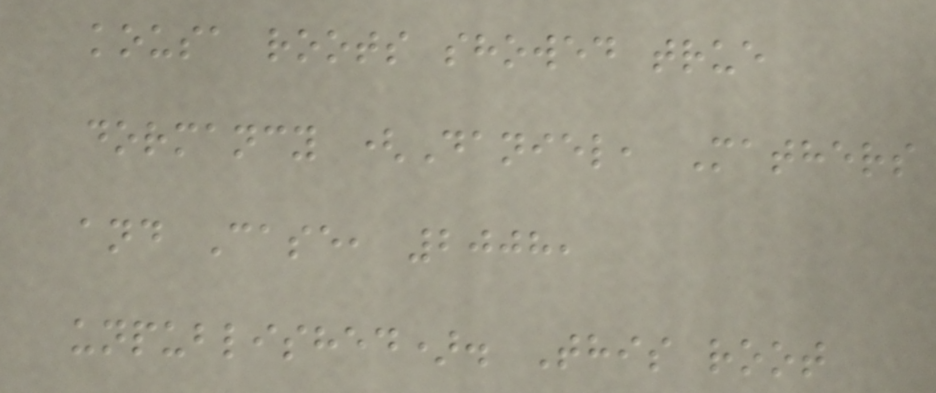kousa roots showed true
dormancy (Daniel, Mathers
and Case, 2008,
unpublished). This root
